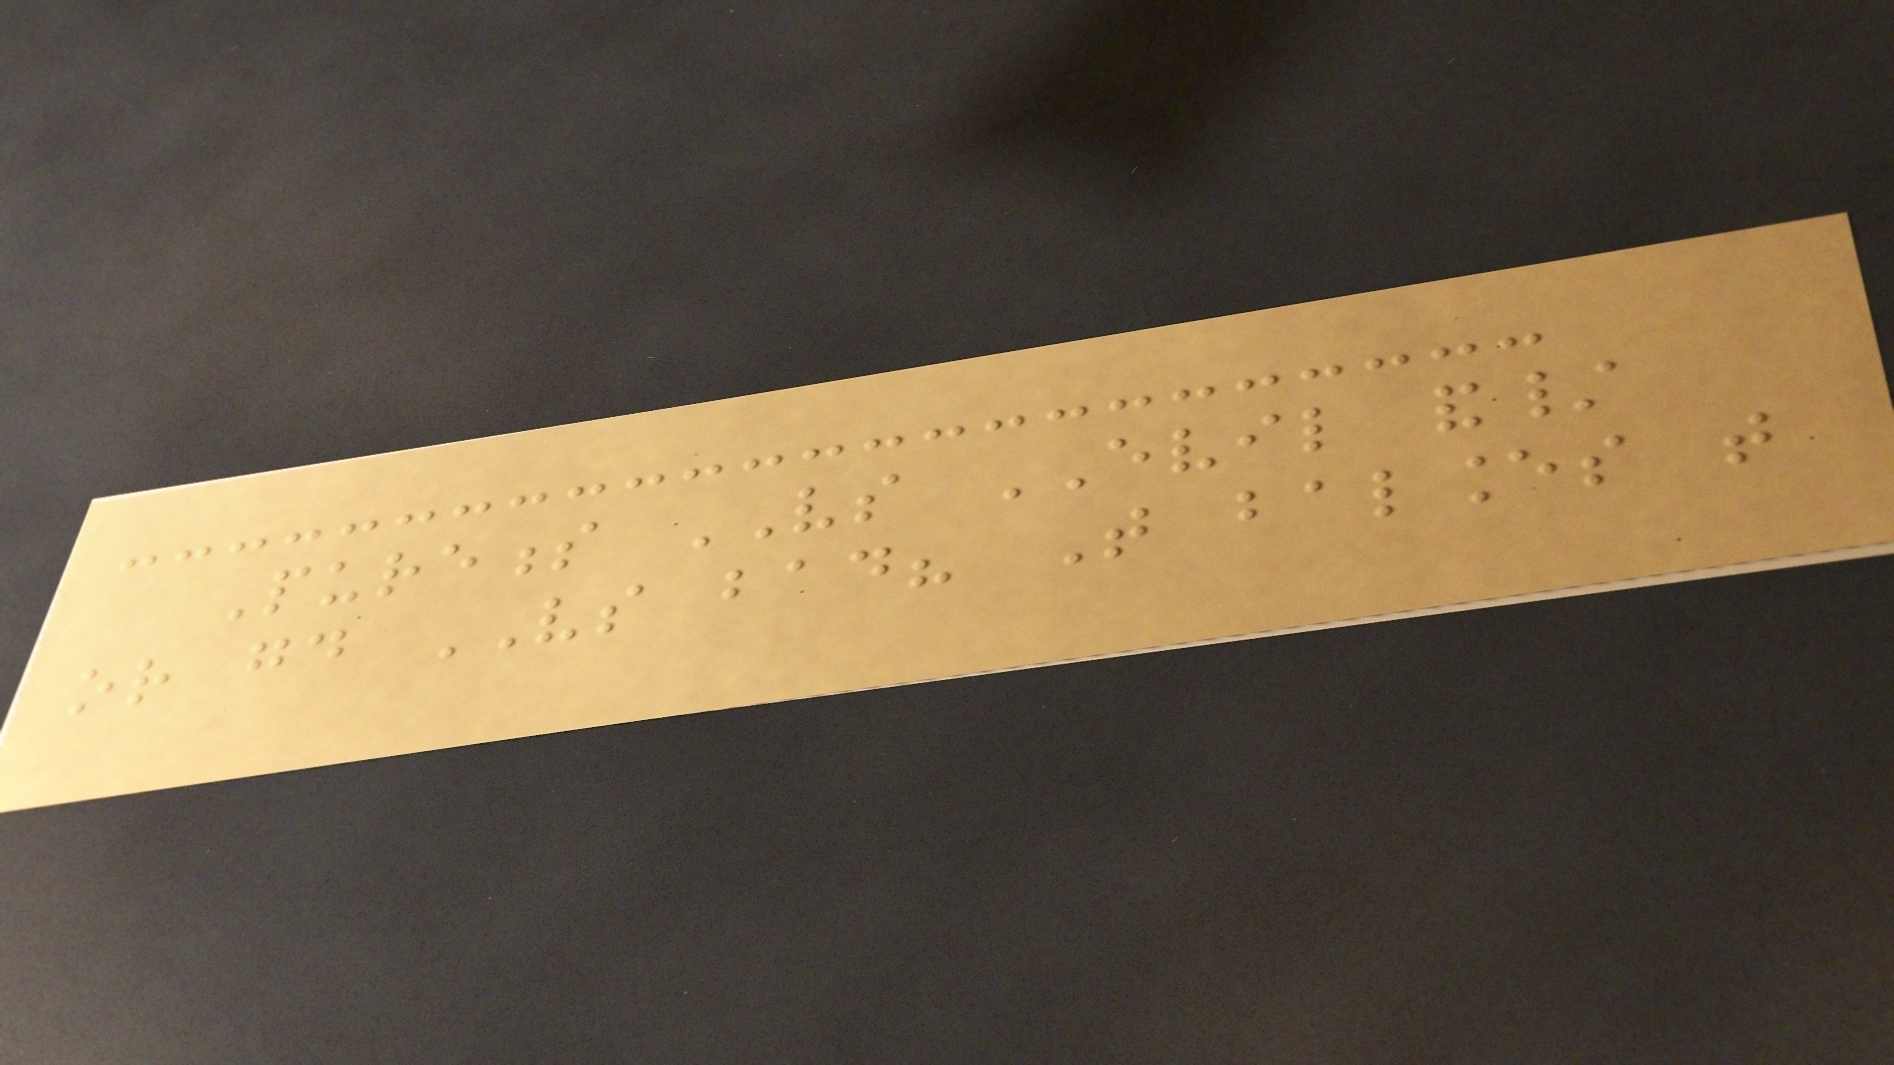Pureness VS EVIL and/
or good VS bad? That balances that
